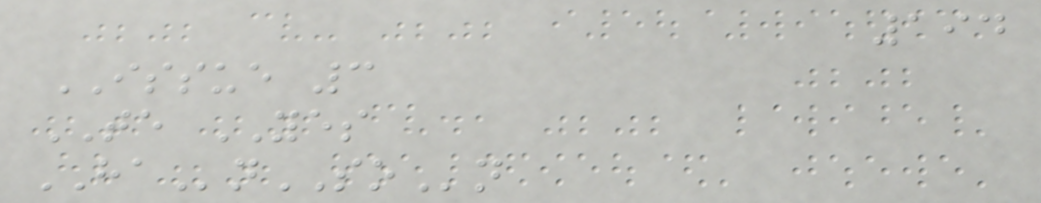194
ISSUE 3
TE YES
HAnSOn
